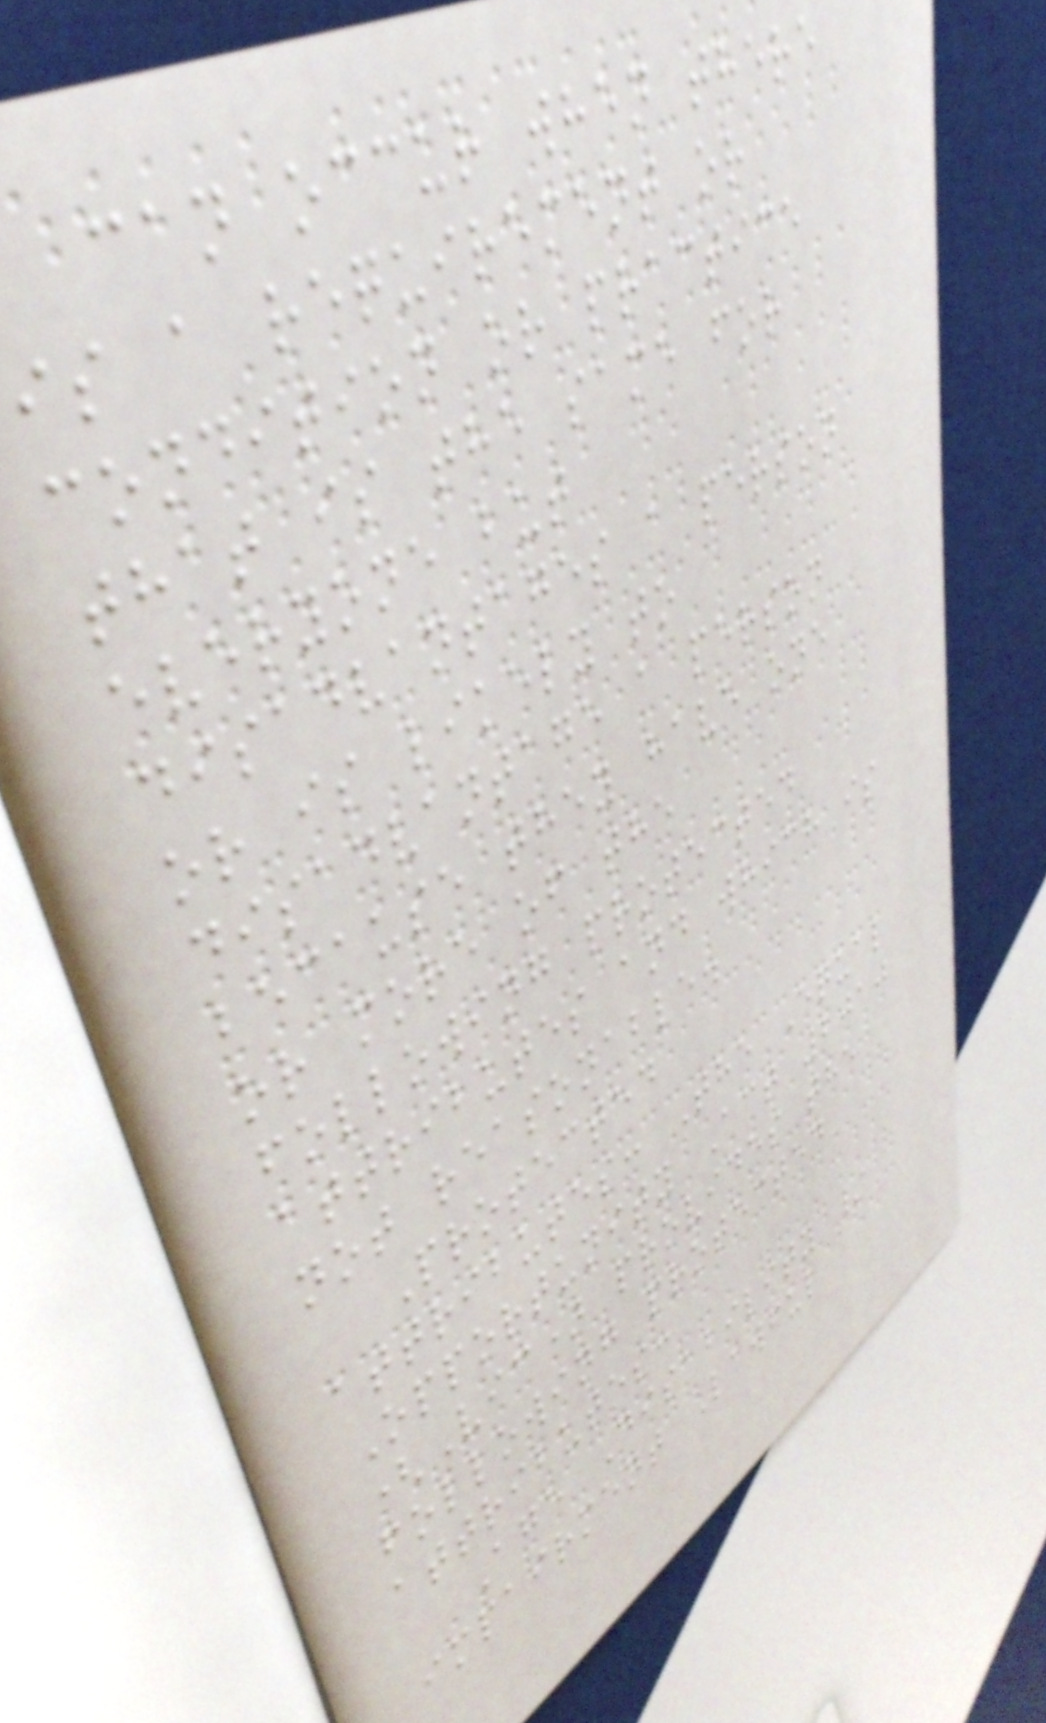can occur when there
is a requirement or
condition or practice
that is the same for
everyone but
disadvantages a person
or is likely to
disadvantage a person
because they have one
or more of the
following protected
attributes and which is
not reasonable.
Protected
attributes: The Equal
Opportunity Act 2010
(Vic) provides the
following protected
attributes:
Age Disability /
impairment Lawful
